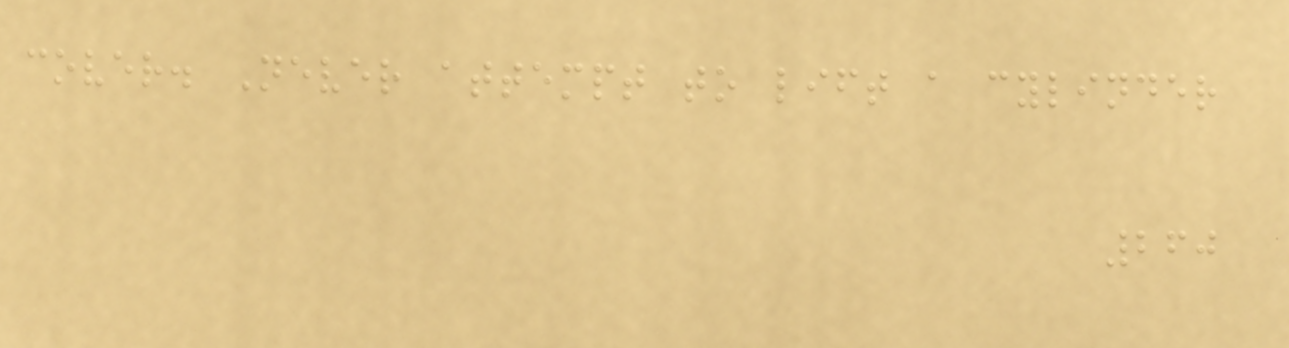cover. Never attempt to lift a cylinder
260
